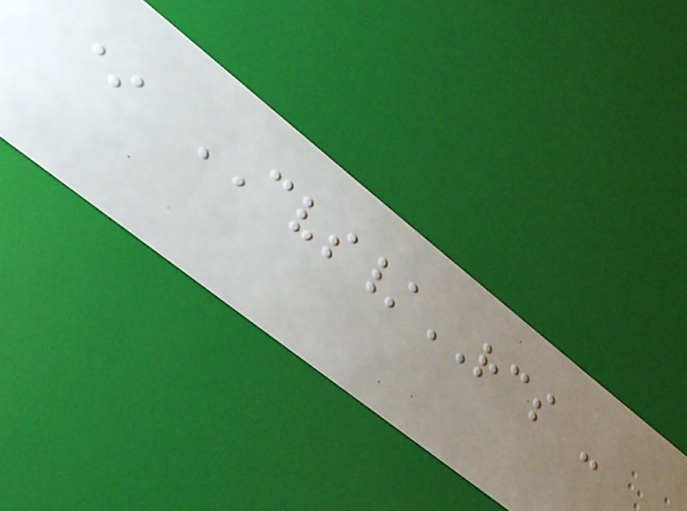* CVS/RCS -
